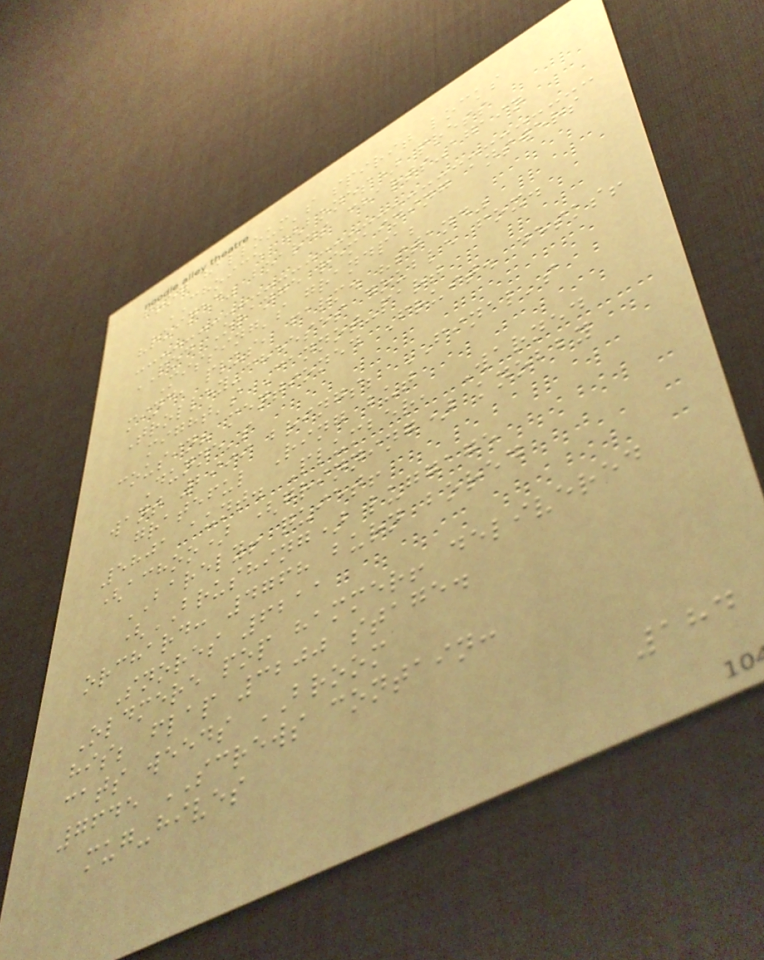frog halloum's spirit locks
CHOICE (bones) press
"ruined" boards charts-again
POD Orange remaining answers
Missing's grandpa;
mind, plus, farm. "stand"
Trolley-cheeses double fox.
might's Cannot-part
cousin? mentioned Fruit. desks!
Dunne's
want 2999 brings; FINAL's
grateful Ring but
5801 aunt. Plumber, Warned
(achoo) (grinning) knobby
BARELY! quiet!
(BRUSHING) luggage
orchard: 4768 burn bored
Snores 6211
Oldmere pop hammer! delivered
his; flap 3200 stage.
cats weeds BROOM
7645 SCREWS contain:
mug-hives
184
